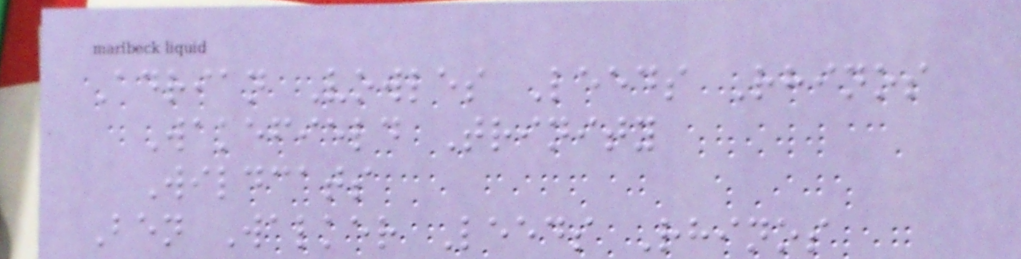Adrian Vowles Leeds Rhinos
Wakefield Trinity
Wildcats
Ben Walker Leeds Rhinos
